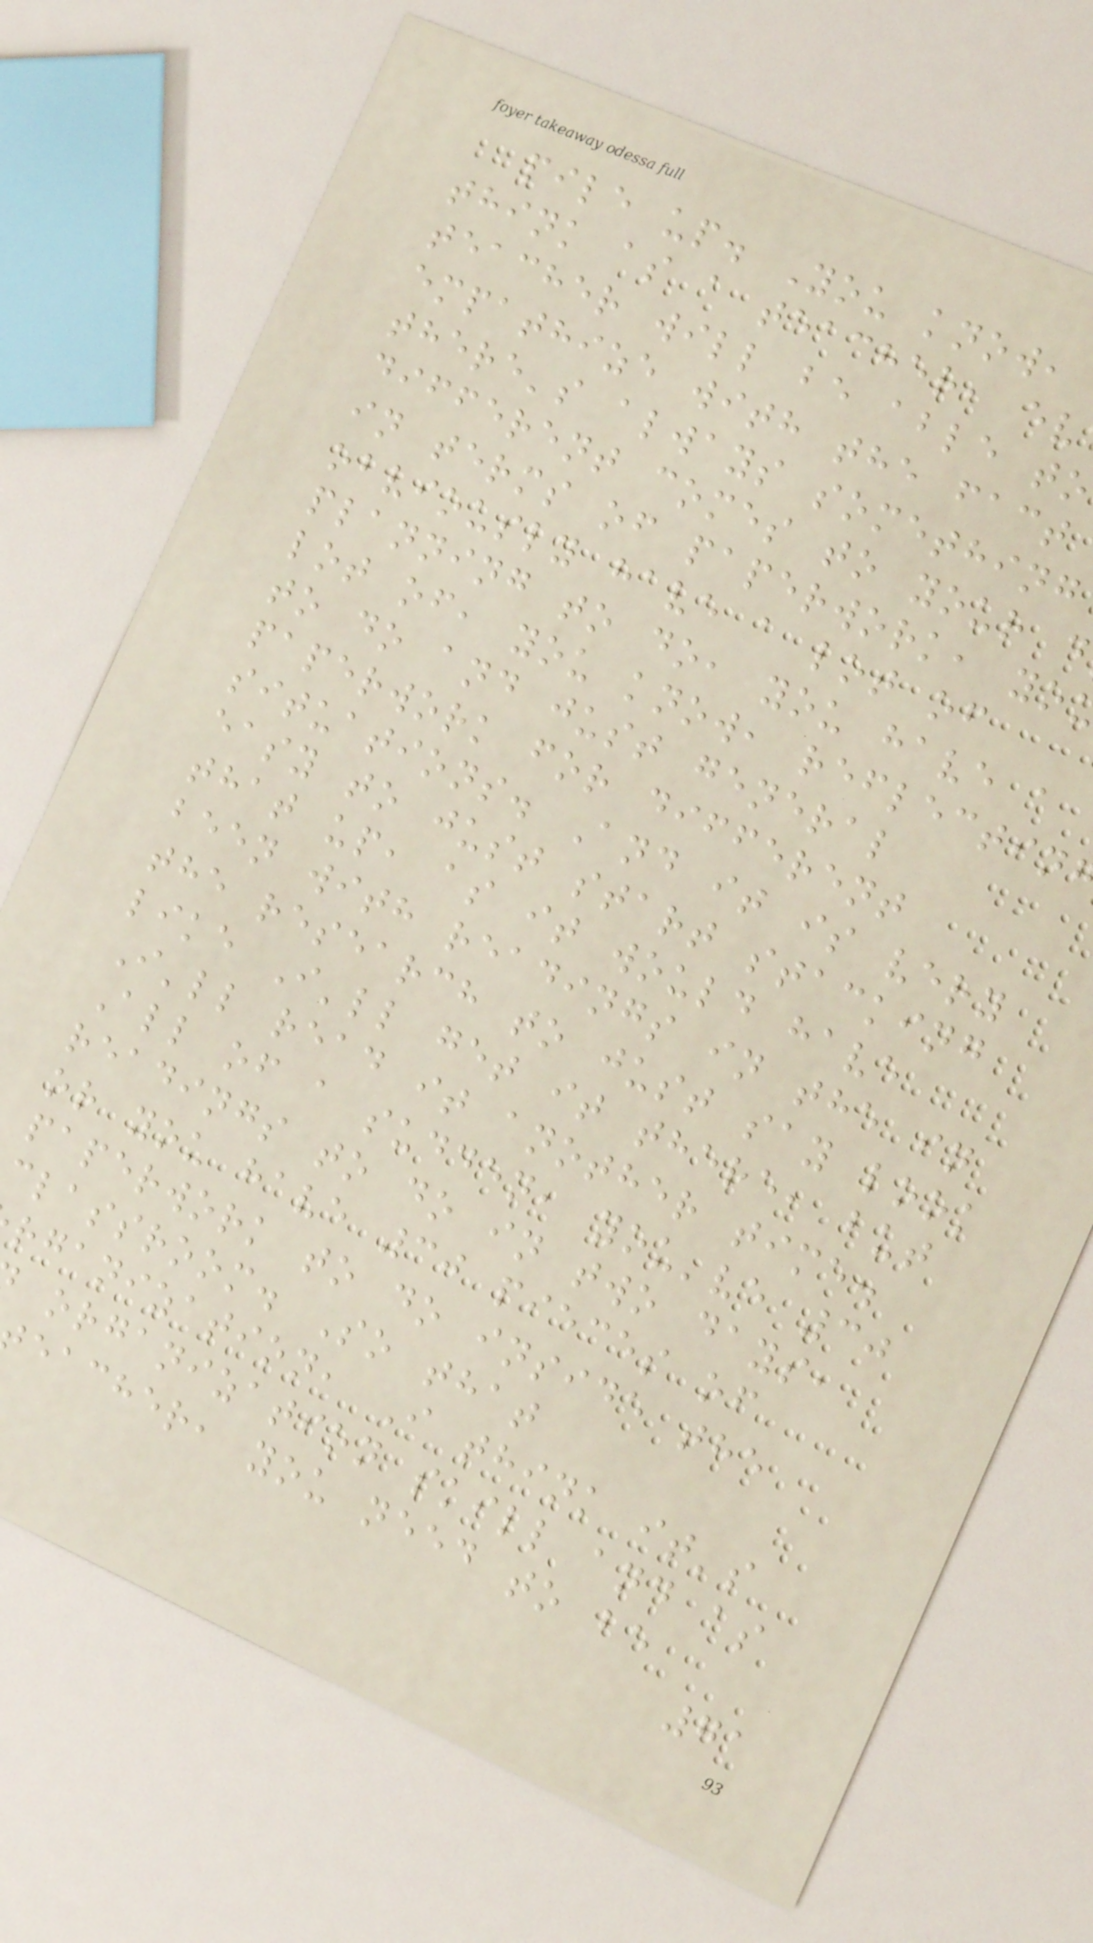pile up. You know,
think as a teacher, ev
teacher will be able to
empathize with the fact
there's always something
different comes to your d
in terms of paperwork, yo
obviously have a lot of
planning to do, you have a
lot of, you know, reflectin
to do and just general
paperwork for different
situations. And it is very
easy to just start stacking
that up, as it would have
been with readings in the in
the research to just say look
like I'll get it there, but
I'll read it another time.
All of a sudden, you've 30
readings to do in two days,
or you have 30 pieces of
paperwork to do inside the
classroom. So that
rganization, I think it's
organization skill and as
eacher, you need to be
71
